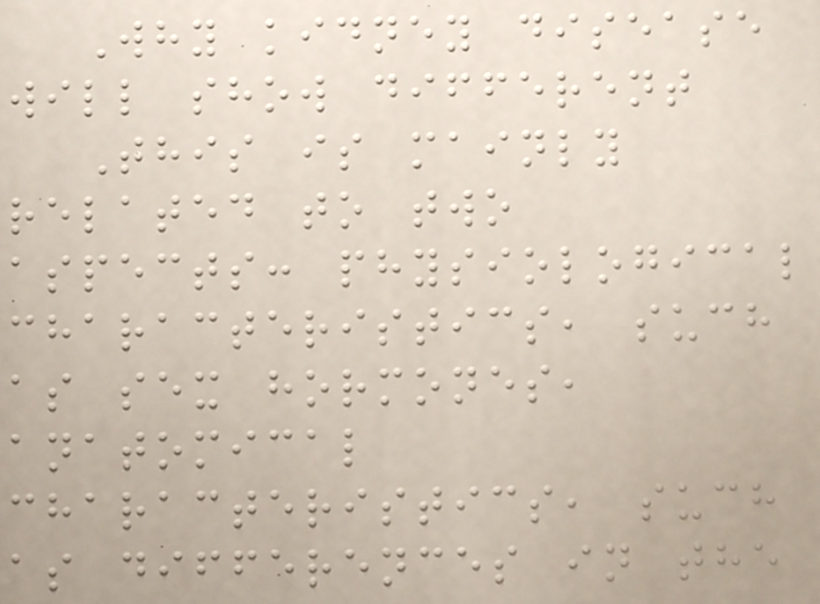Why kidney disease
will show different
This is mainly
related to two
aspects: physiological
characteristics, such
as sex hormones,
anatomical
characteristics, such
as differences in the
